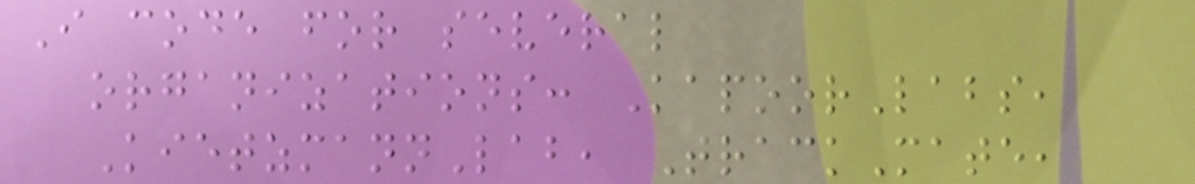I code for several
organizations: KapoorLabs,
KietzmannLab, TrackMate,
